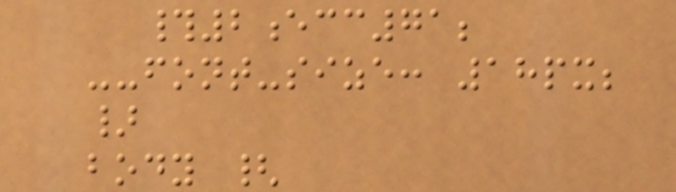#2ecc71;
--font-size: 18px;
}
body {
